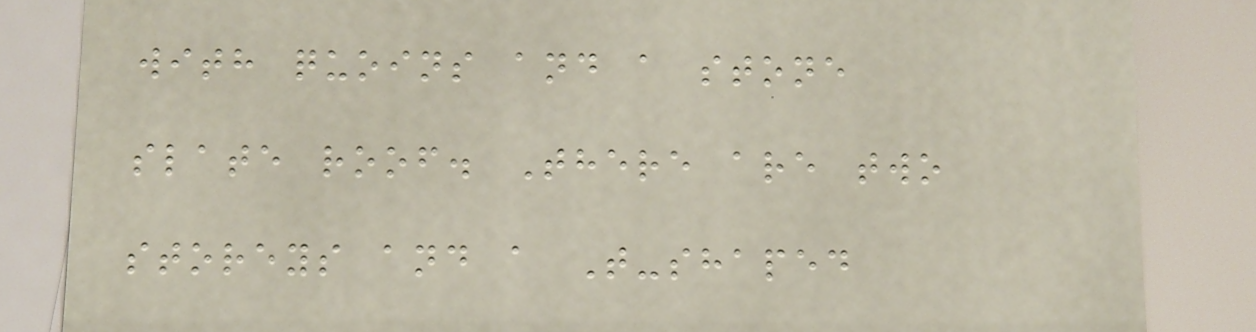with quoins and a stone
slate roof. There are two
storeys and a T-shaped
